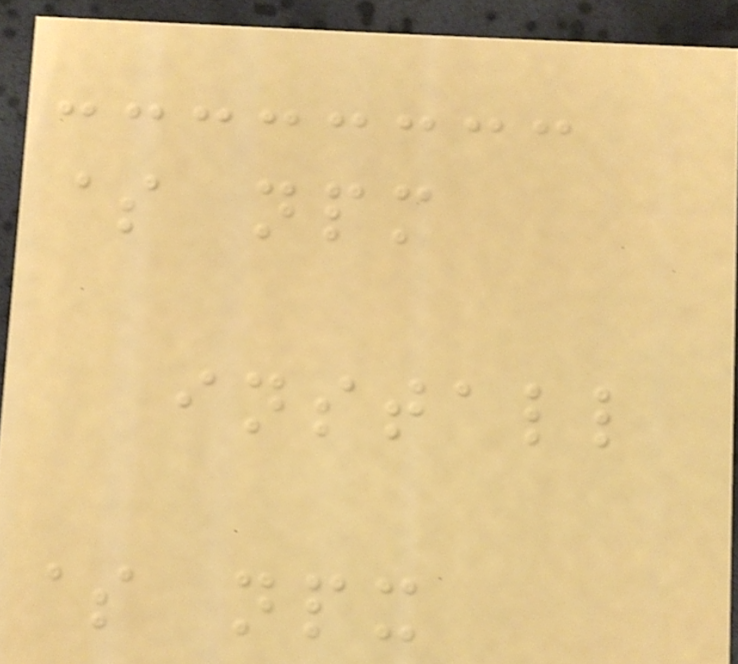$ npm
install
$ npx
